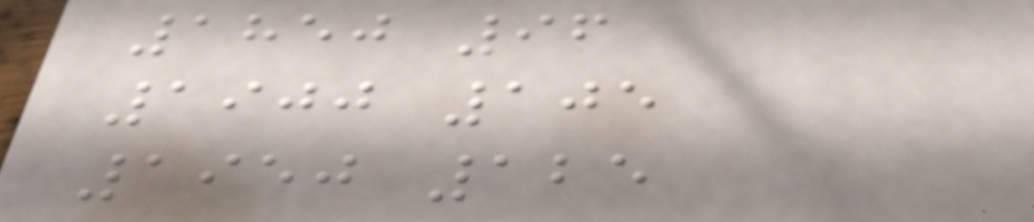1850 96
1900 105
1950 125
